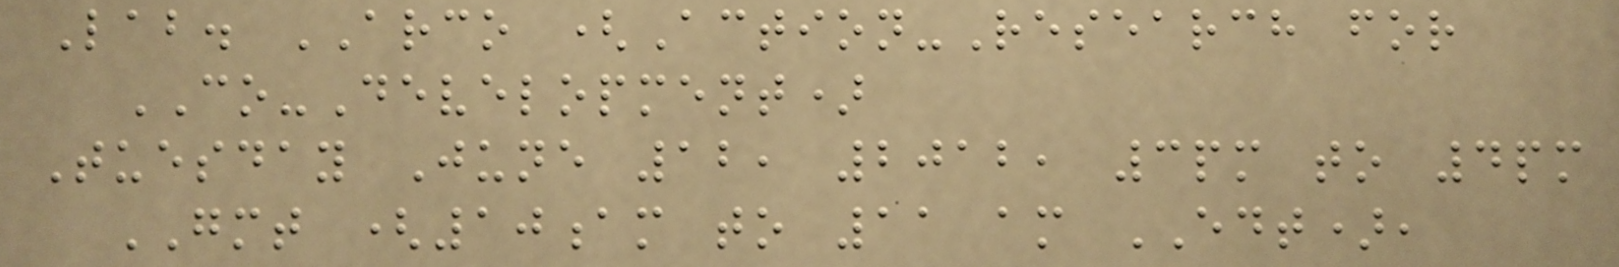Lab. ARCO (Action-Research for
CO-Development)
Tuesday June 12, 2012, 3pm to 4pm
GMT (10am to 11 am EDT),
